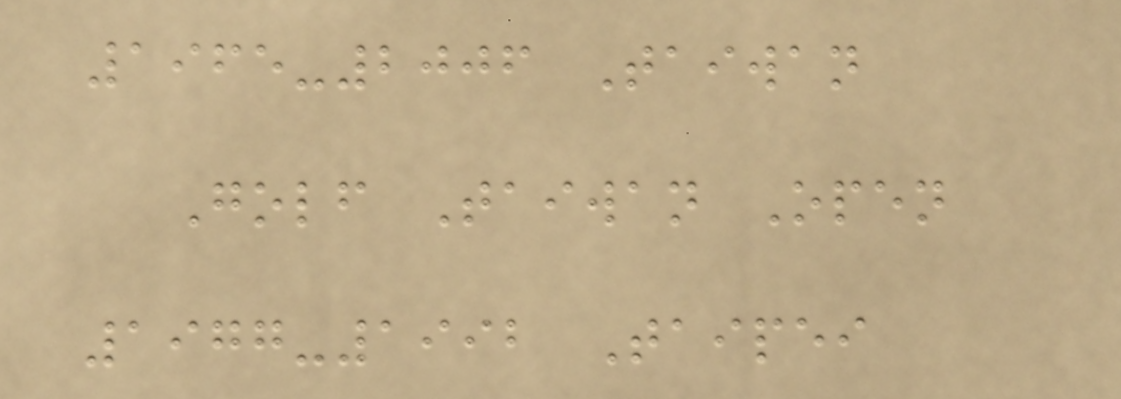1965-2006 Taiwan
Golf Taiwan Open
1977-1992 Taipei
